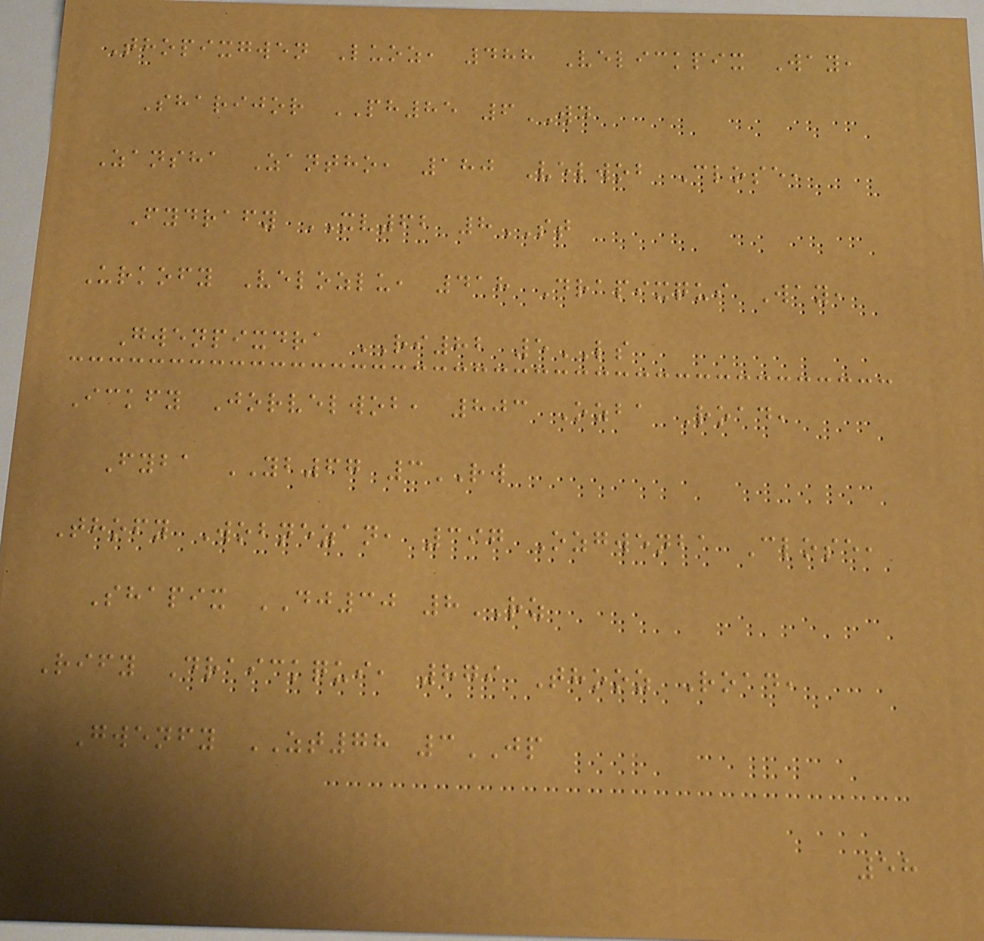Thopixgwen Luoz, 488 Velickpix Way,
Sharijor PH85 6WD
Zansha Zantho, 180 Velwob Close,
Fydrafy XV62 8ST
Urkofy Velozlu, 418 Drapixqui Way,
Gwenpixdra RI82 5LS
Ickfy Jorvelwob, 803 Ozba Road,
Fyba YB67 3RW
Thofy Wobnezan, 397 Ozgwenba Close,
Shapix DJ30 8RZ
Rify Draickqui, 879 Thooz Road,
Gwenfy ZT78 3JP
58
